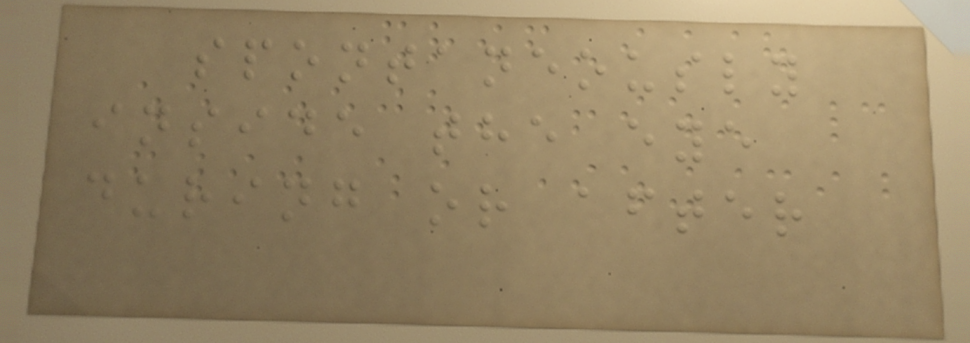spontaneously
inside the eye
during or after
